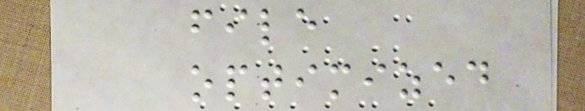file
optimized
